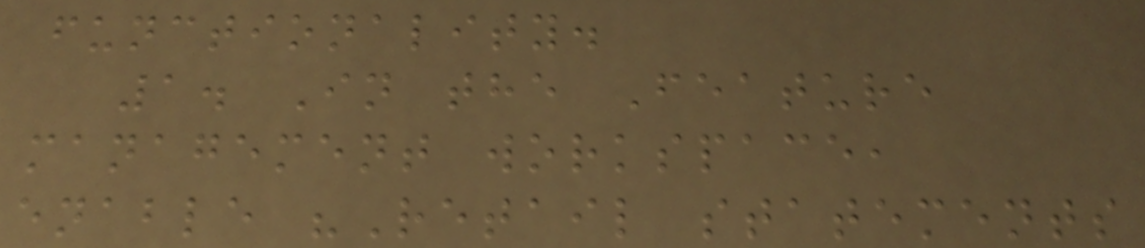functionality.
1. In the Feature
management workspace,
enable "Retail statements
